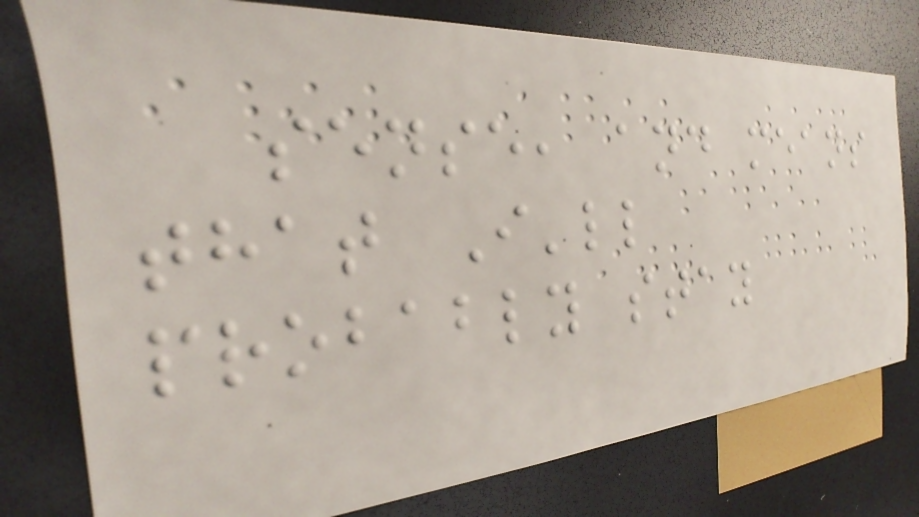sense, and means
that I'll
probably stay
